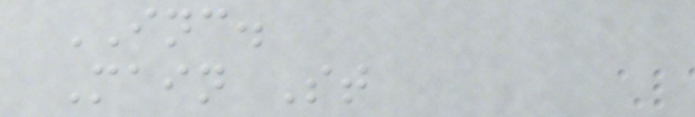INC.
Main St
